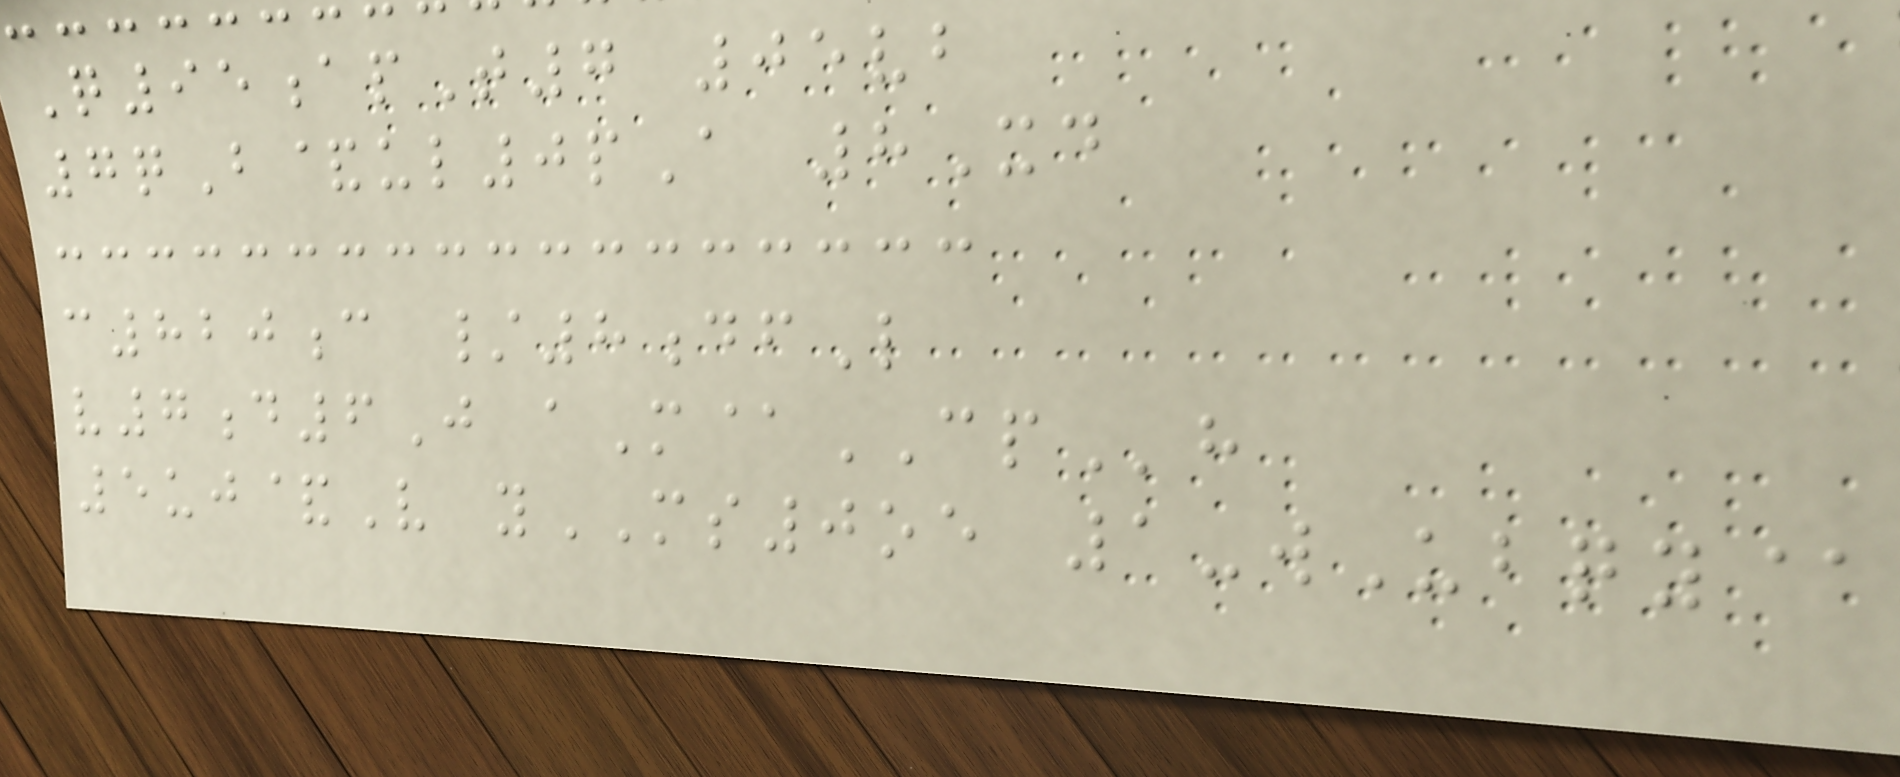Q95apT7 05vb
7qB&ul0pA 8Xd
c820c /8dfL
v7d6J aM@CPh
5uj&V yMS0oe 1-wUbqy@
